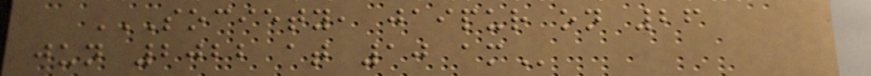SOCIETY, JAIPUR ON 26
JUN 2022 AT 10 AM
